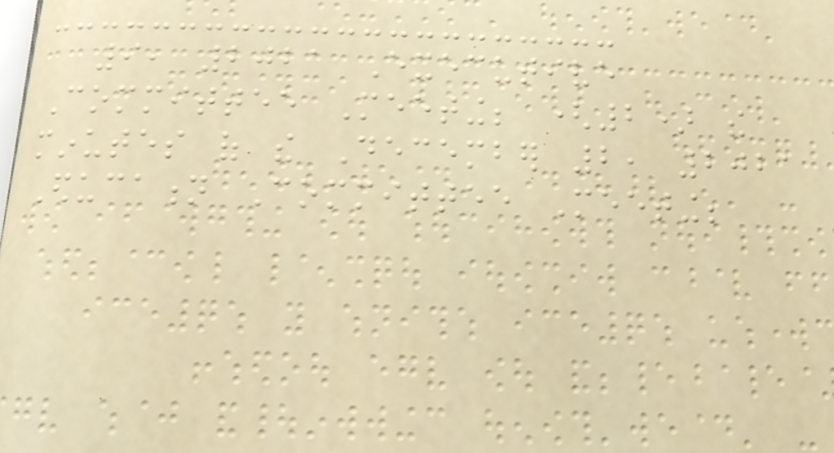9, 2021 Executive
Committee Meeting; (2) the
minutes of the December 2, 2021
Education Committee Meeting;
